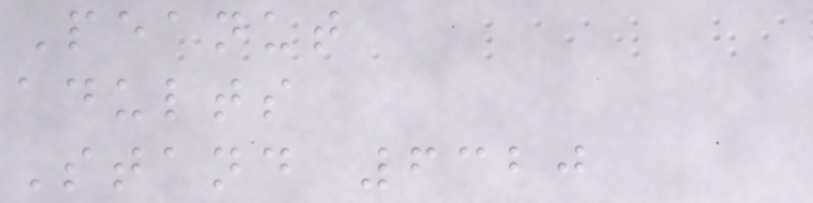Peanut
adults
Stand 6320
